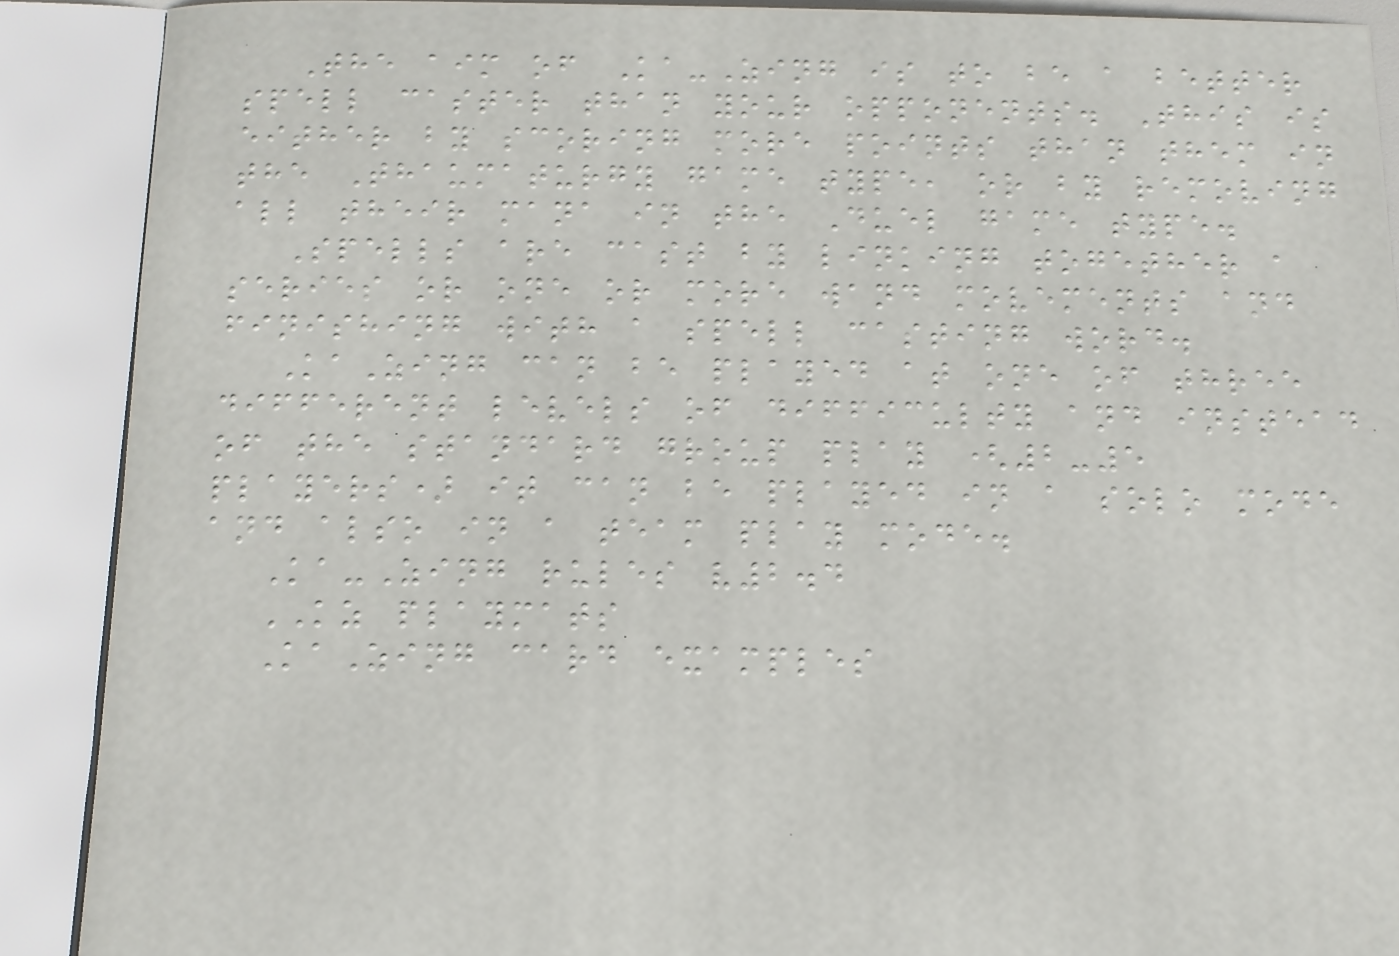The aim of Ka-Zing is to be a better
spell caster than your opponents. This is
either by scoring more points than them in
the Thaumaturgy game type, or by removing
all their mana in the Duel game type.
Spells are cast by linking together a
series or one or more wand movements and
finishing with a spell casting word.
KaZing can be played at one of three
different levels of difficulty and instead
of the standard group play (2-5
players) it can be played in a solo mode
and also in a team play mode.
Ka-Zing rules v2.4
KZ playmats
KaZing card examples
